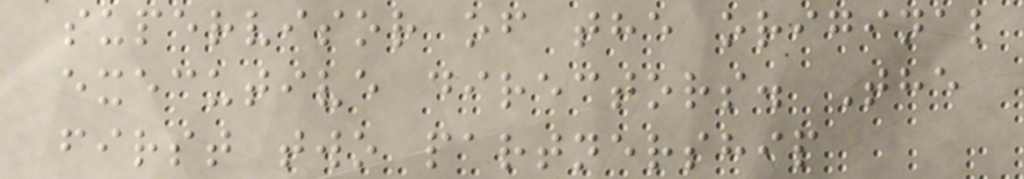supervisor of the original
executive directors. The
first two partnership
